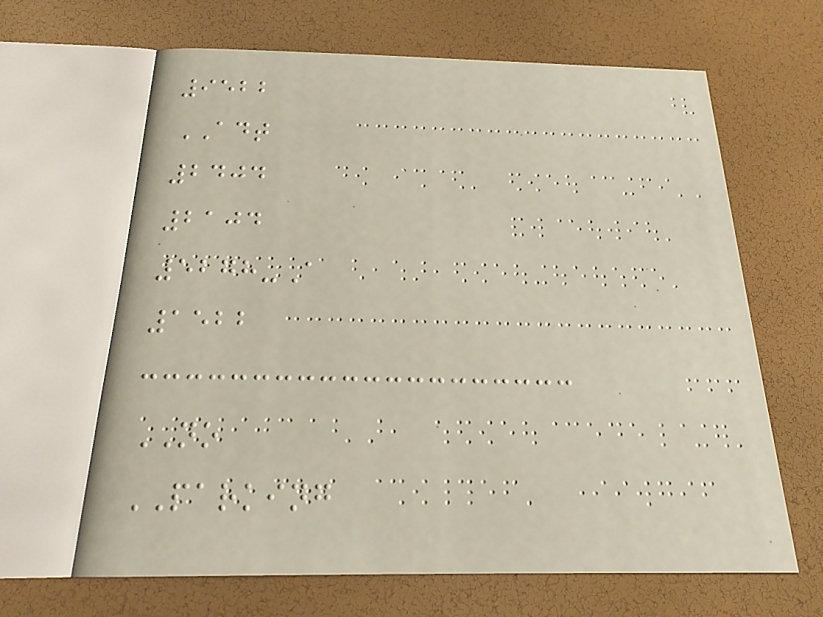9522
ADT
2404
2104
5278-A
1522
NO
PARKING
